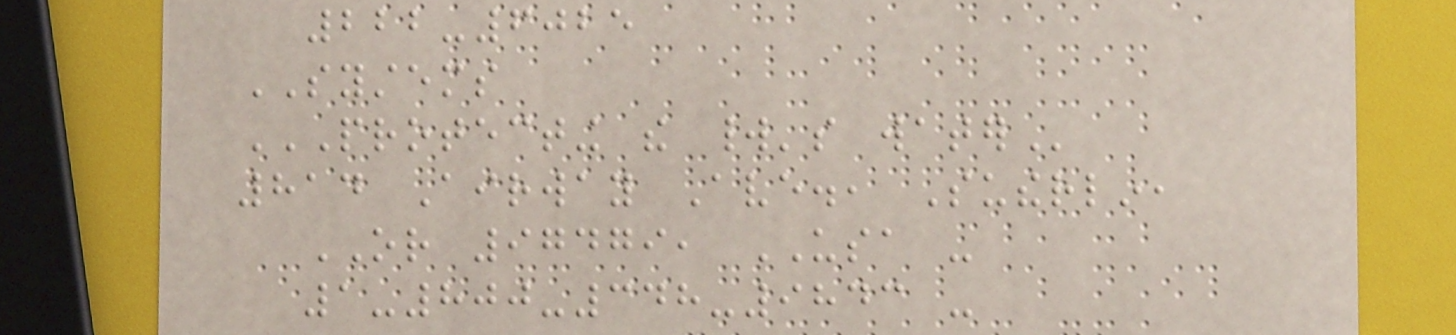222-6025
SYSTEMS
PROTECTING THE WORLD'S WATER
814 Airway Ave., Sutherlin,
OR 97479, USA -
1-800-348-9843 -
